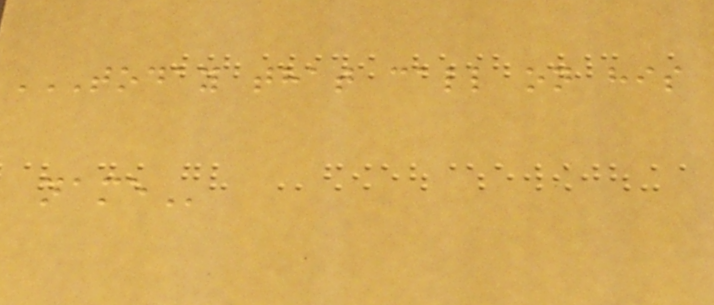TODAY THAT CALL ON HIS
NAME
